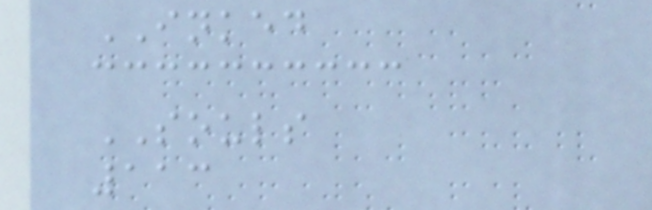INKED
SOULS
113
